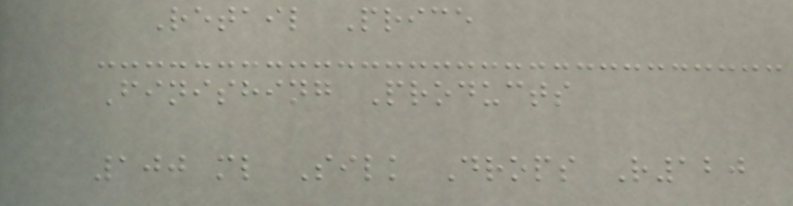Retail Price
Finishing Products
100 ml Silk Drops R120
